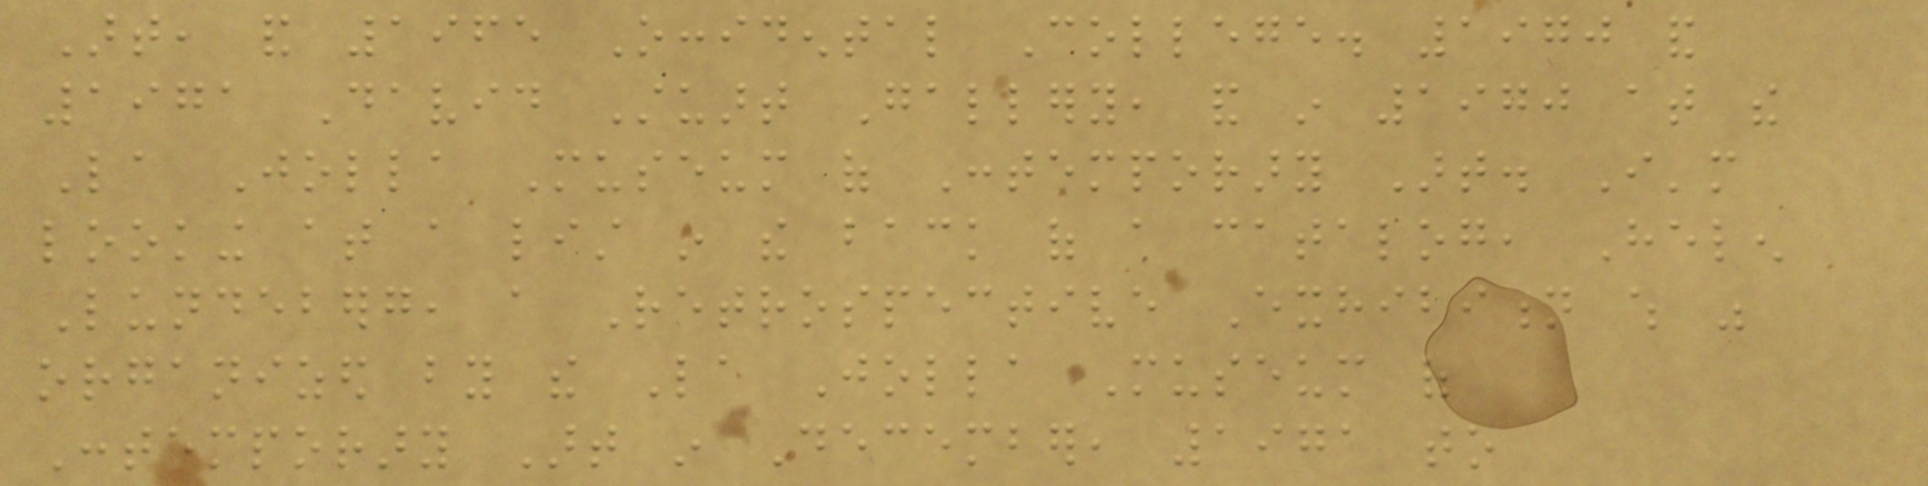Art, and 1965 Occidental College. 1970 and
1971 David Stuart Gallery, and in 1970 at the
La Jolla Museum of Contemporary Art. I'm
looking at a list in the back of a catalog, Helen
Lundeberg, a Retrospective Exhibition which was
organized by the La Jolla Museum of
Contemporary Art in December, 1971 to
